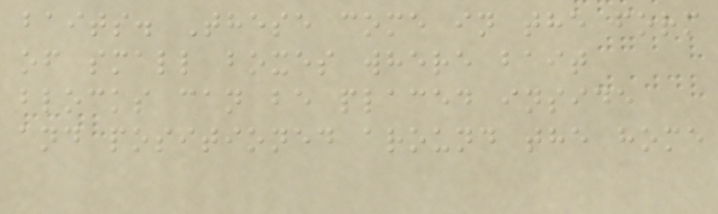baits. These come in the form
of small boxes where bait
blocks can be placed inside
and positioned around the home
